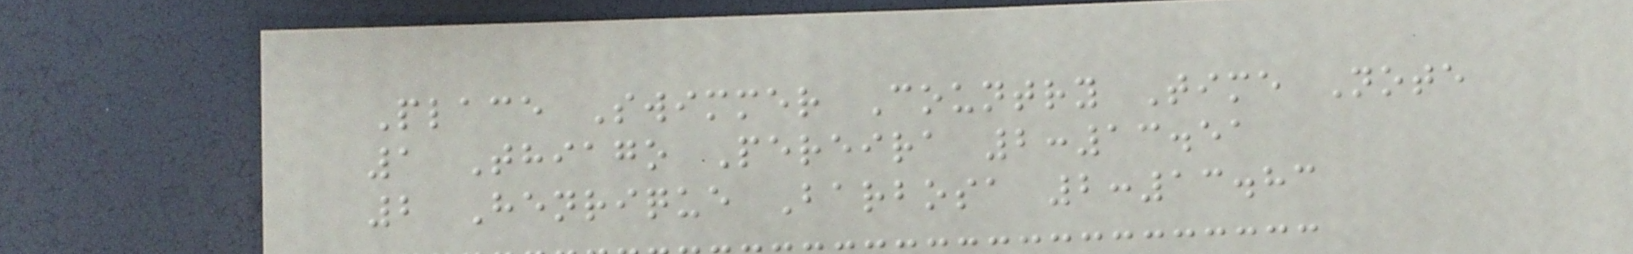Place Swimmer Country Time Note
1 Thiago Pereira 2:13.51
2 Henrique Barbosa 2:13.83
